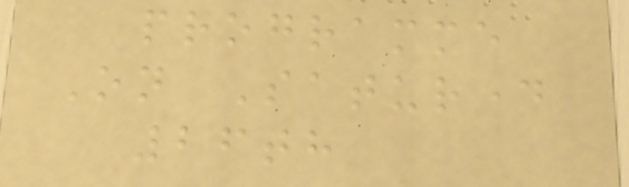programme
On Saturday
26th
